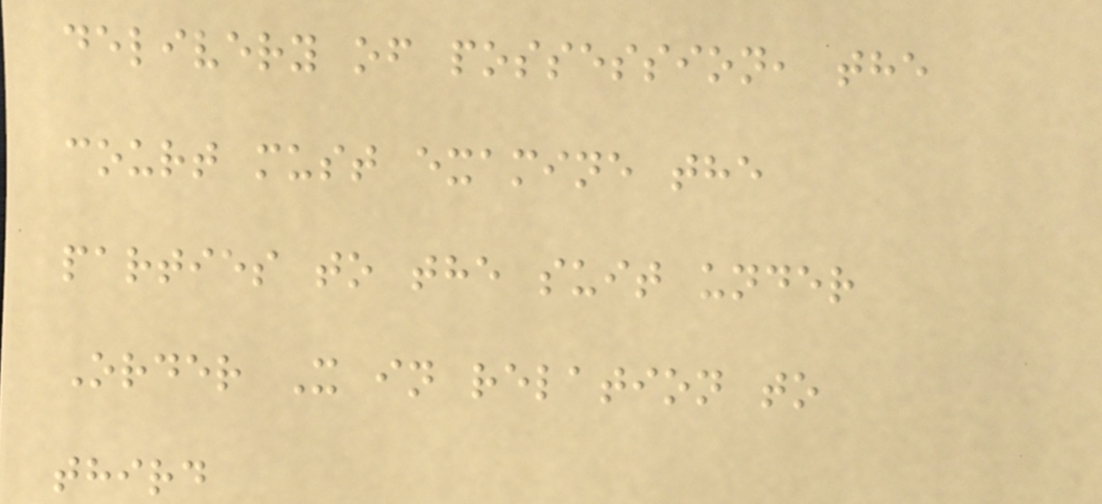delivery of possession, the
court must examine the
parties to the suit under
Order X in relation to
third
